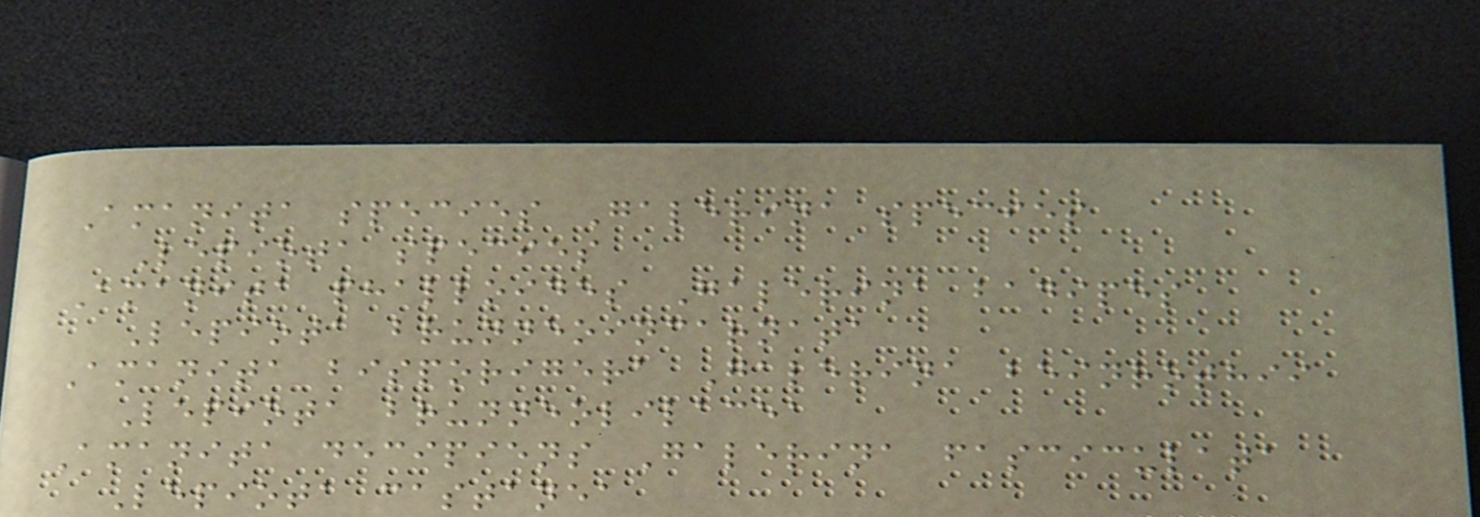Amanita species Galerina species
Lepiota species
Amanita phalloides Galerina badipes
Lepiota brunneoincarnata
Amanita bisporigera Galerina beinrothii
Lepiota brunneolilacea
Amanita decipiens Galerina fasciculata
Lepiota castanea
